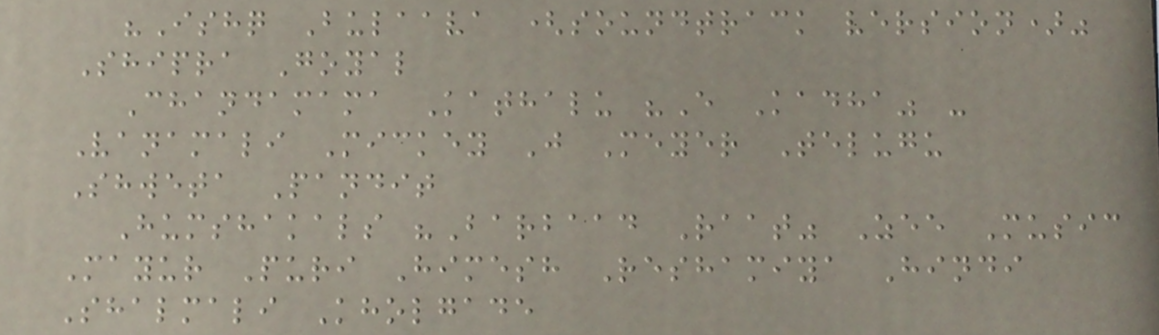"Ishq Bulaava (soundtrack version)"
Shipra Goyal
Chandamama Kathalu "E Kadha" -
Vanamali Mickey J Meyer Telugu
Shweta Pandit
Humshakals "Barbaad Raat" Zee Music
Mayur Puri Himesh Reshamiya Hindi
Shalmali Kholgade
